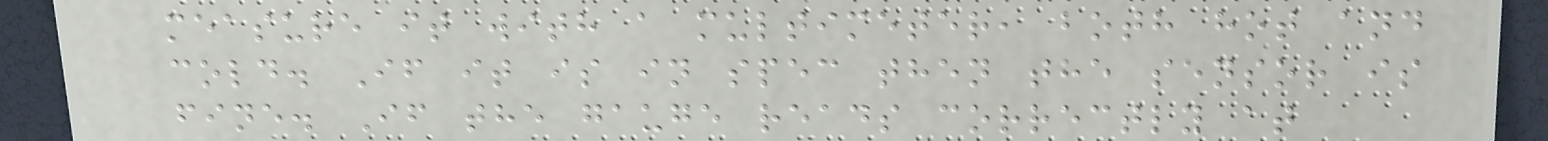measure it with a multimeter, both hot and
cold. If it is in spec then the sensor is
fine. If the gauge reads correctly at
